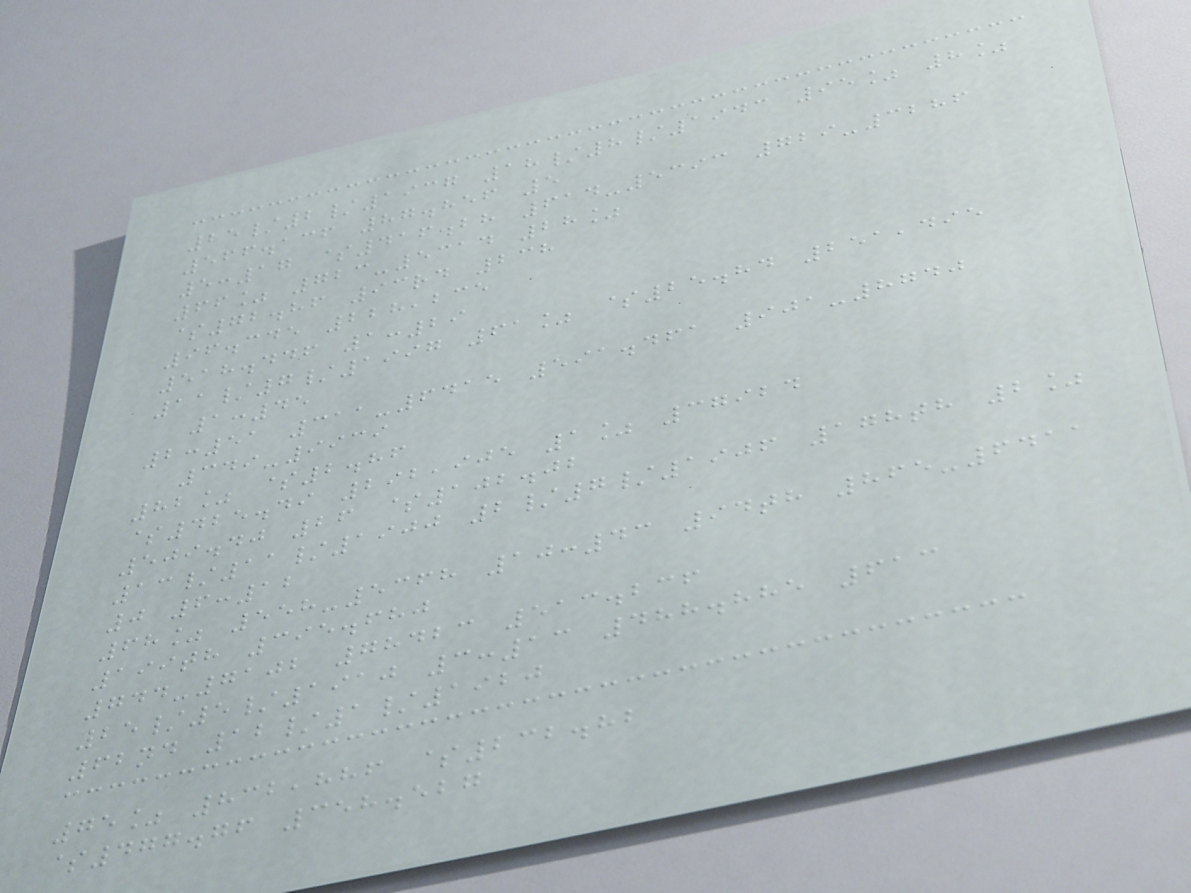25/2/1937 18/8/1943 95% 8%
566.136 87.856 5
5:17 $416.28 614-5393 729-3286
66% 723-5314 28%
$72.86 93rd 238
96.345 228,235
518.446 1:29
11/7/1997 61% $25.84 251,495
1:45
2:51 311-6415 591.461 901-8740
349-9939
82% $2.86
$425.49 292,905 1% 37924
509.40 26 $102.02
13/11/1900 2/7/1906 178th 2%
0 6:12
68% 558-5368 10:43 94th 865-6411
199th 395.680
744-7102 78423 513.236
25/5/1910 3:13 488.885 613
62nd 12/1/1920
75% 832,886 $232.82
$477.76 358.527
